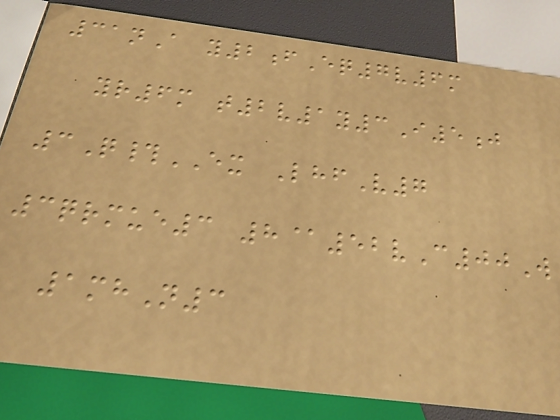31nA y2fEq7v6m
yr6m t2v1y3I5j
3Q#EX LhfV7
3qrmue3 8@52vC00W
1mhN3
